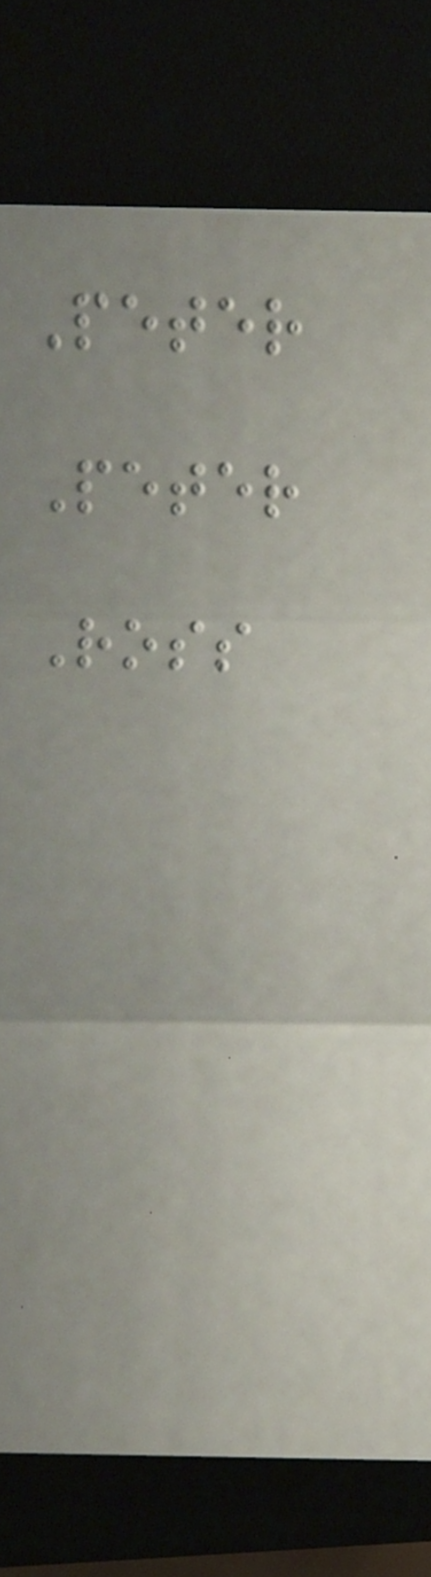Peter
Peter
Ross
